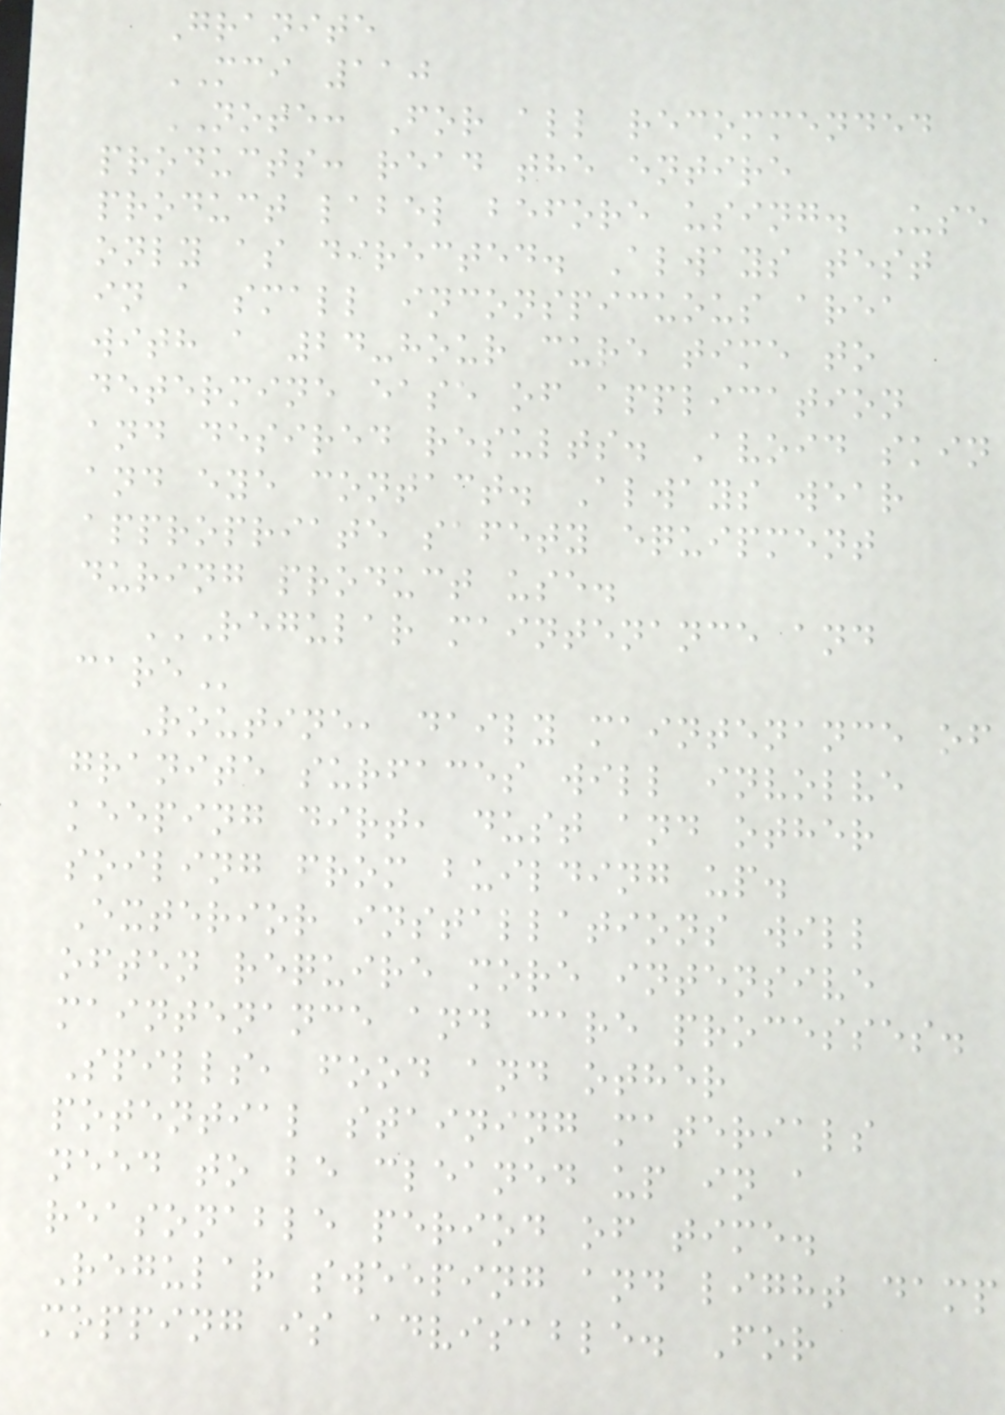Granite
MCI 110
NOTE: For all recommended
products: read the entire
product label before using. Use
only as directed. Always test
in a small inconspicuous area
with a 24-hour cure time to
determine ease of application
and desired results. Avoid skin
and eye contact. Always wear
appropriate safety equipment
during product use.
REGULAR MAINTENANCE AND
CARE
Routine, daily maintenance of
granite surfaces will involve
keeping dirt, dust and other
soiling from building up.
Exterior installations will
often require more intensive
maintenance and care processes.
Spills, food and other
potential staining materials
need to be cleaned up in a
reasonable period of time.
Regular sweeping and light damp
mopping is advisable. For
